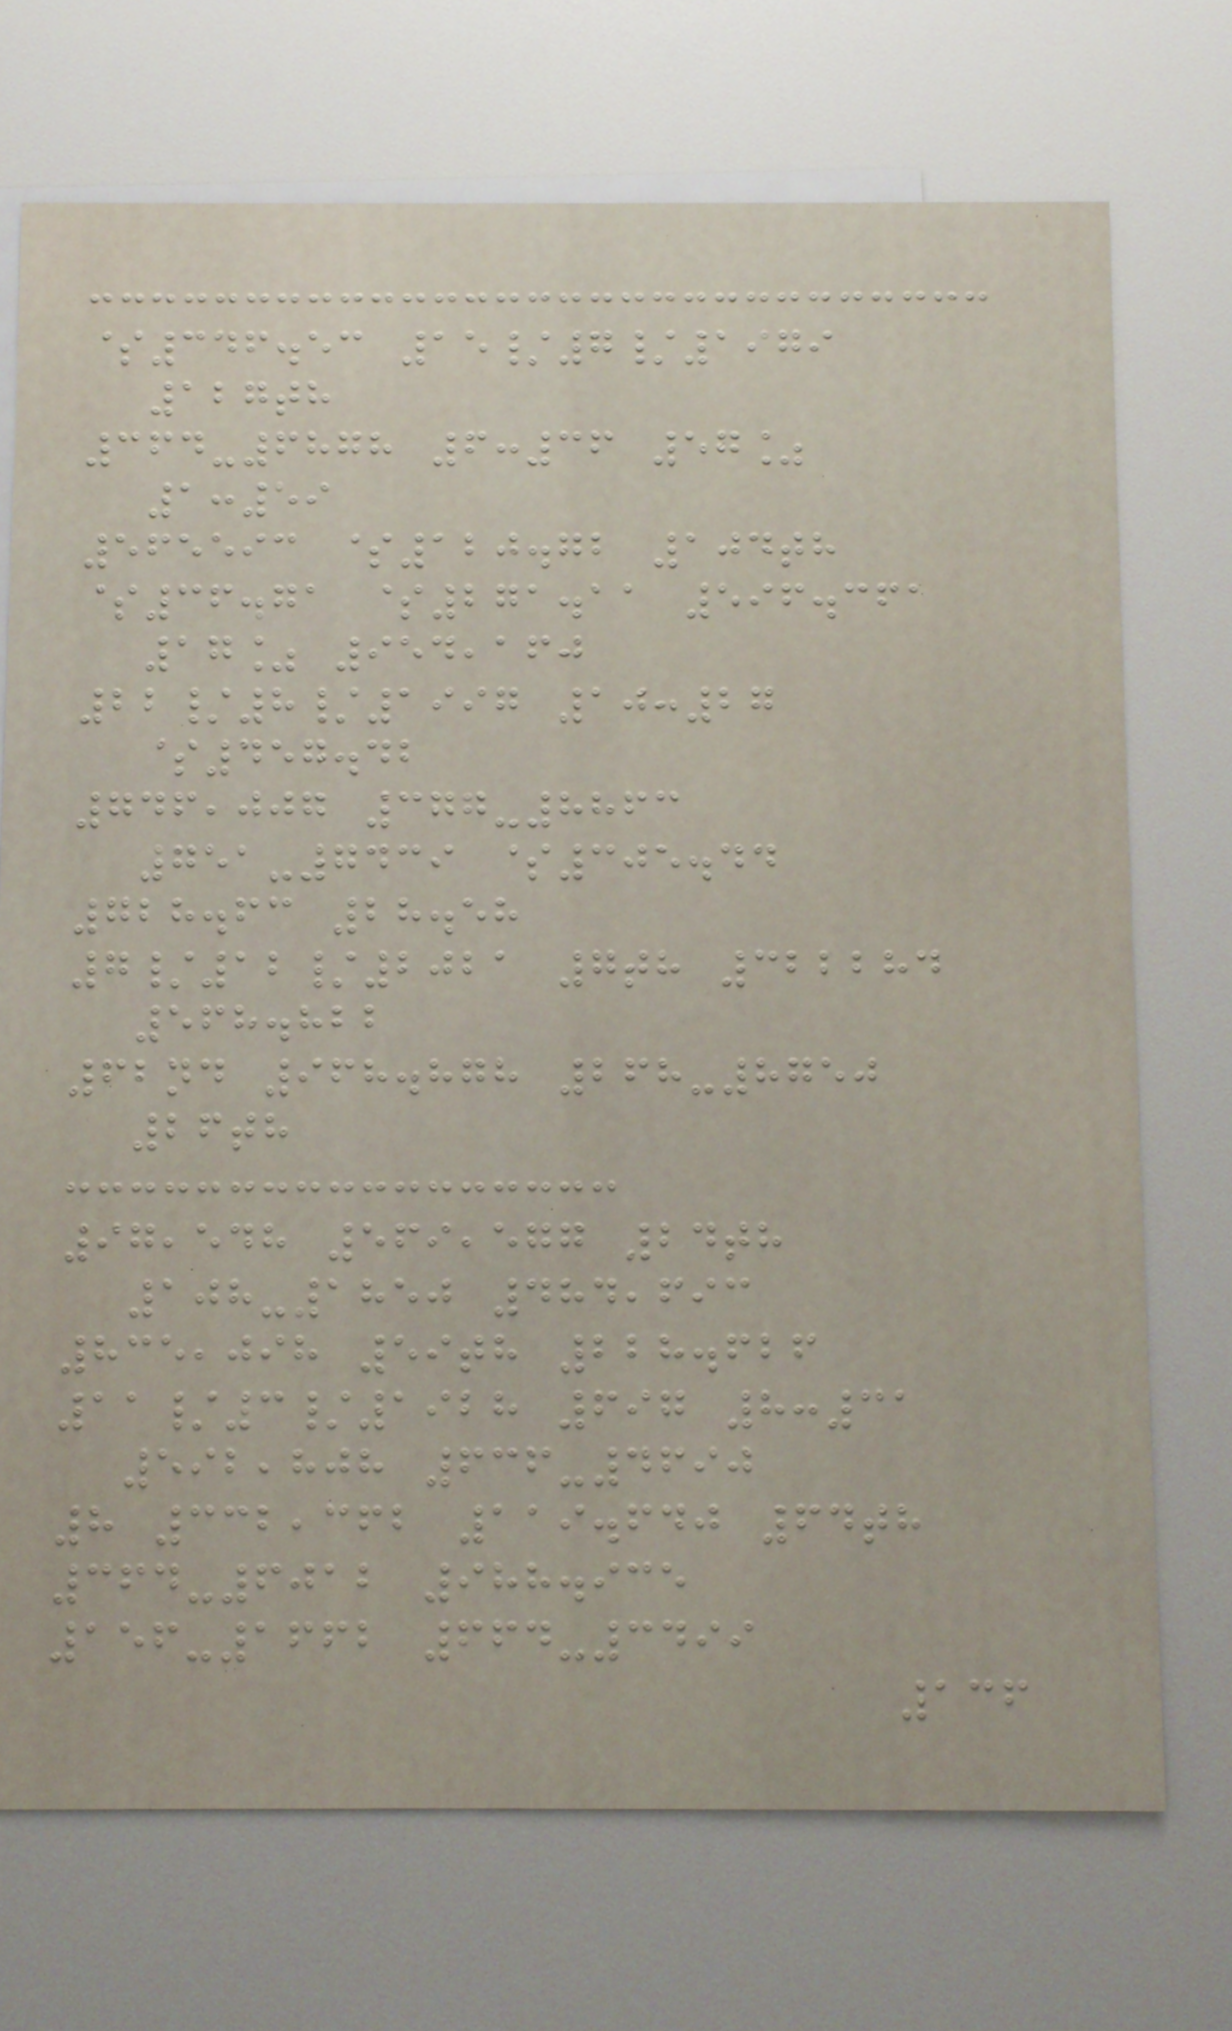$346.53 15/7/1979
127th
364-6878 6:36 57%
1:59
565593 $120.72 104th
$36.71 $271.11 596.361
17% 954,160
22/8/1997 10:27
$457.42
746,007 377-8863
751-7439 $305.44
728.63 28.58
7/12/2021 7th 322284
568.822
62nd 968.878 268-8750
26th
97,548 569,577 24th
108-1850 484,693
835,098 59th 228.626
11/3/1928 697 8:31
592,808 636-4690
8 332,362 119.640 64th
364-6012 988.935
156-1662 664-3499
136
